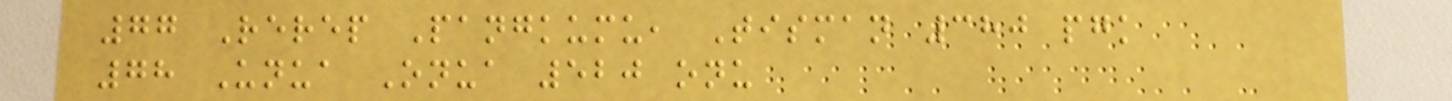77 Rerep Pangkumu, Tisman 380 pgk
78 Unua Onua 520 onu
